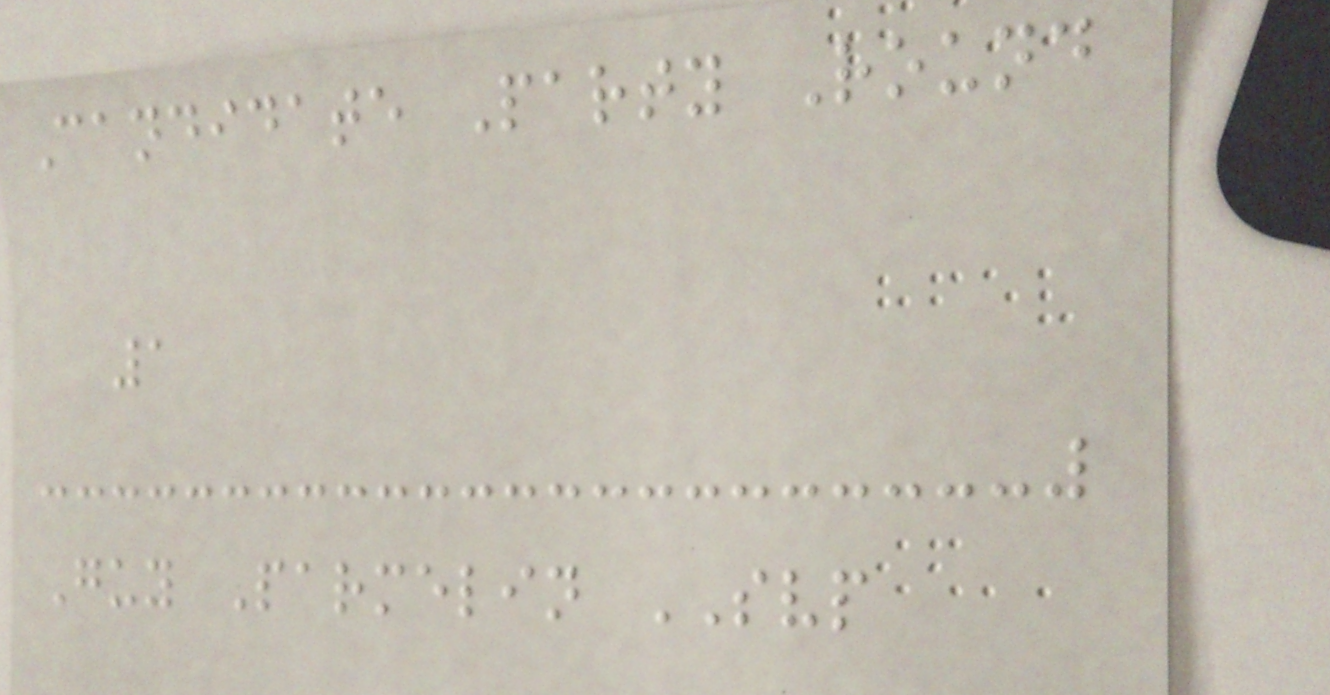Candidate Party Round
1
Guy Parmelin SVP
